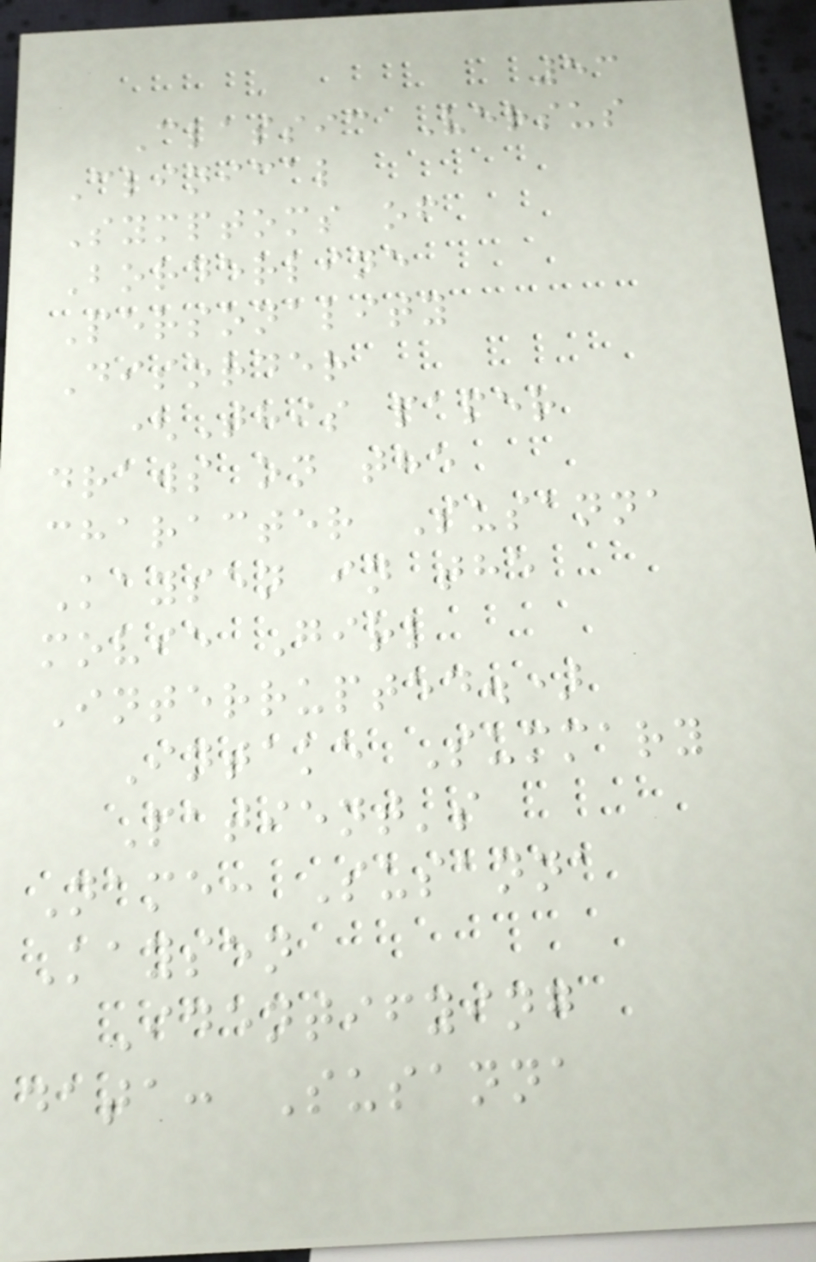53
Classic Versus
Clinical
Symptoms of
Borderline
Personality
Disorder
(This paper
draws on the
character Susanna
Kaysen in the
movie Girl
Interrupted.)
Intake Summary
Patient's
Name: Susanna
Kaysen
Identifying
data: Susanna
